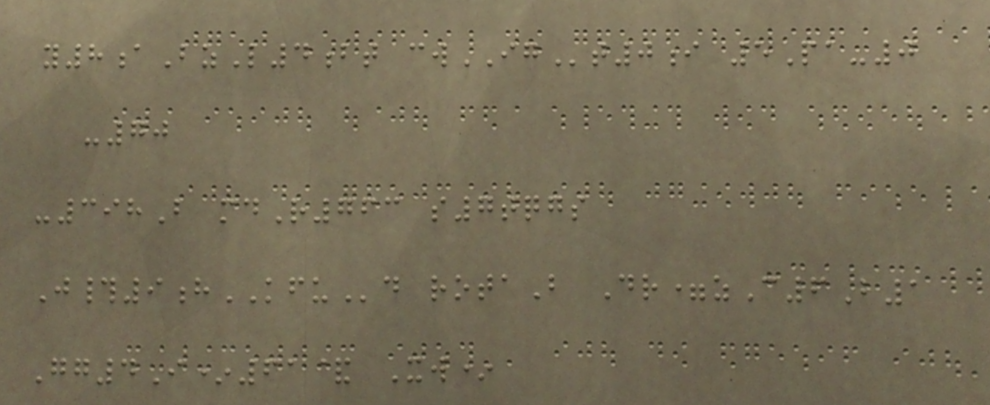y8aBzL4bt cwIGt0i 5Pa-0
-70
-398B mdR763 s7tqgs
J#9hKFUd rotaB Dr=zC6B1
Gg4I*61& Xw*
